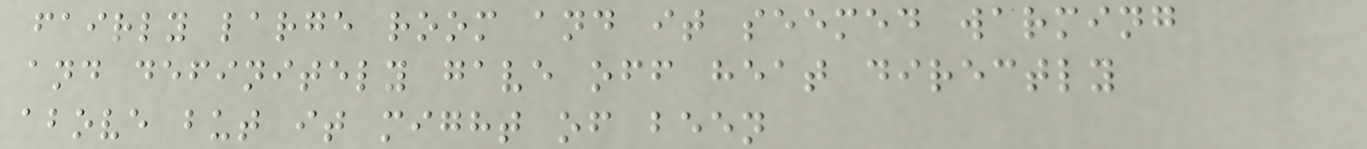fairly large room and it seemed warming
and definitely gave off heat directly
above but it might of been
